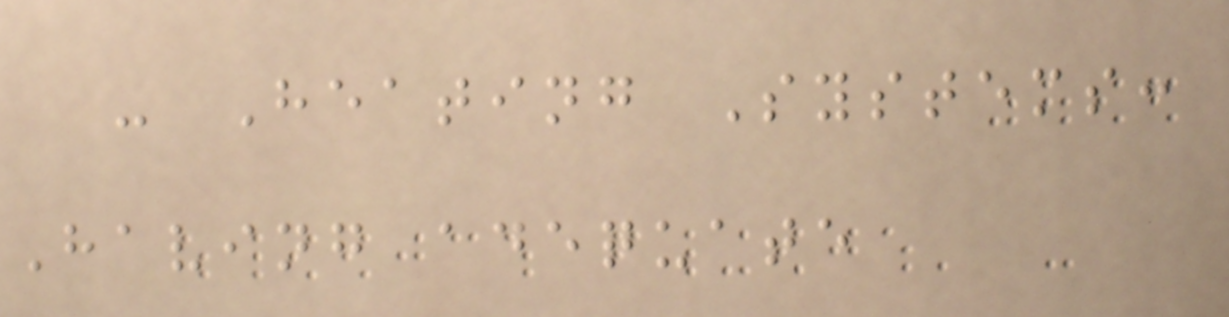- Heating Systems:
Having adequate
